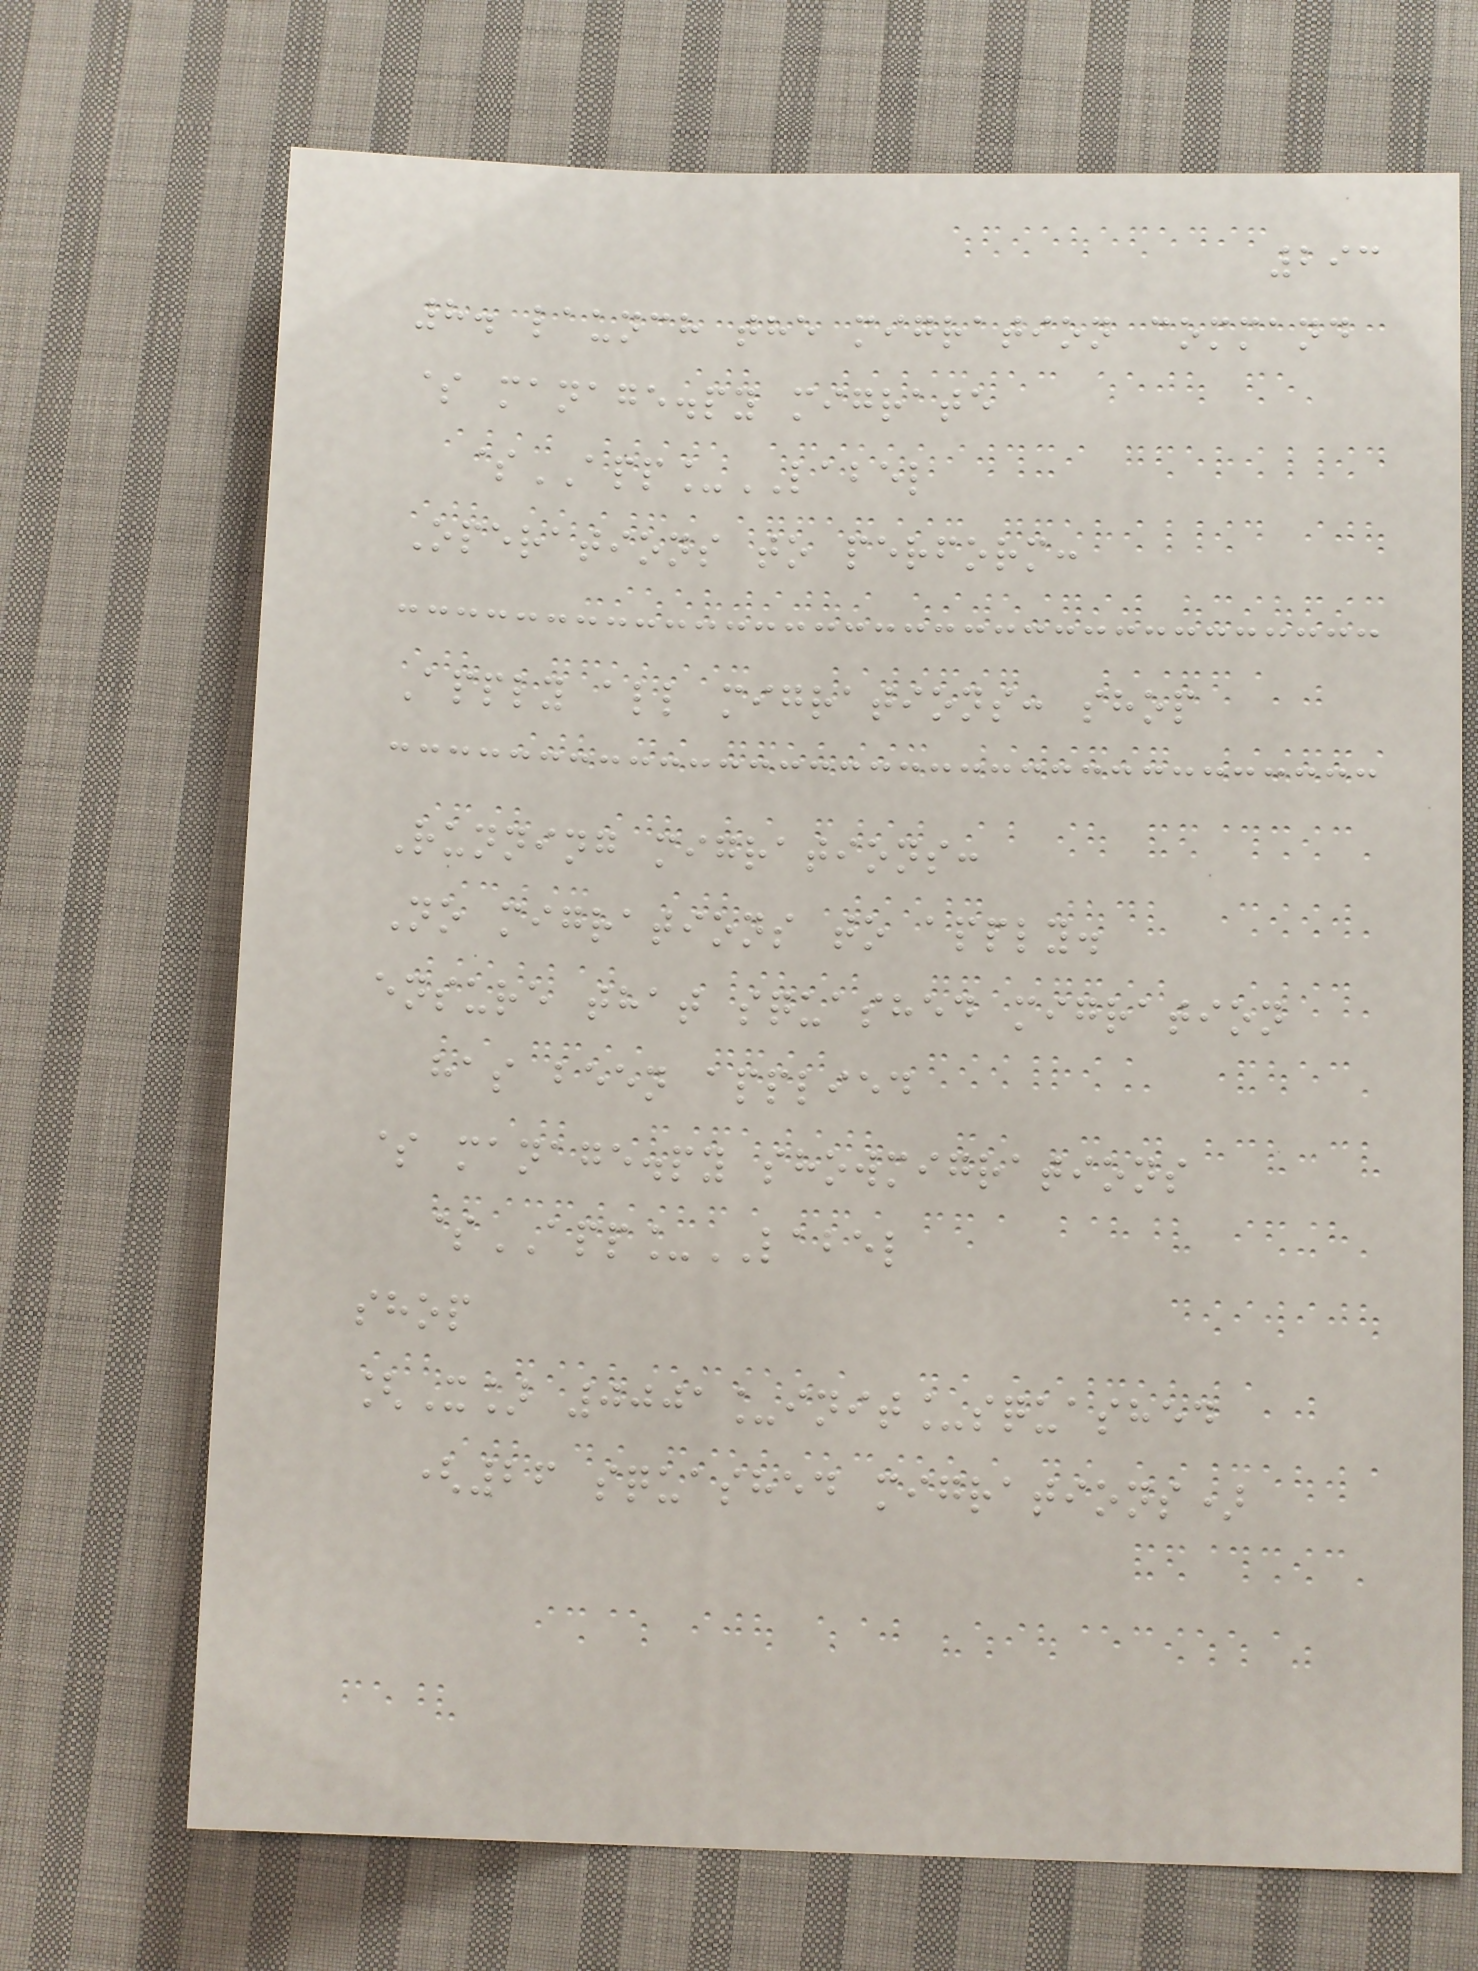293
8. launch the migration command
$ manage.py migrate
$APP_LABEL
Operations to perform:
Apply all migrations: shop
Running migrations:
No migrations to apply.
ensure that squashed migration
has been applied
$ manage.py showmigrations
$APP_LABEL
shop
[X] 0001_init_squashed
(26 squashed migrations)
